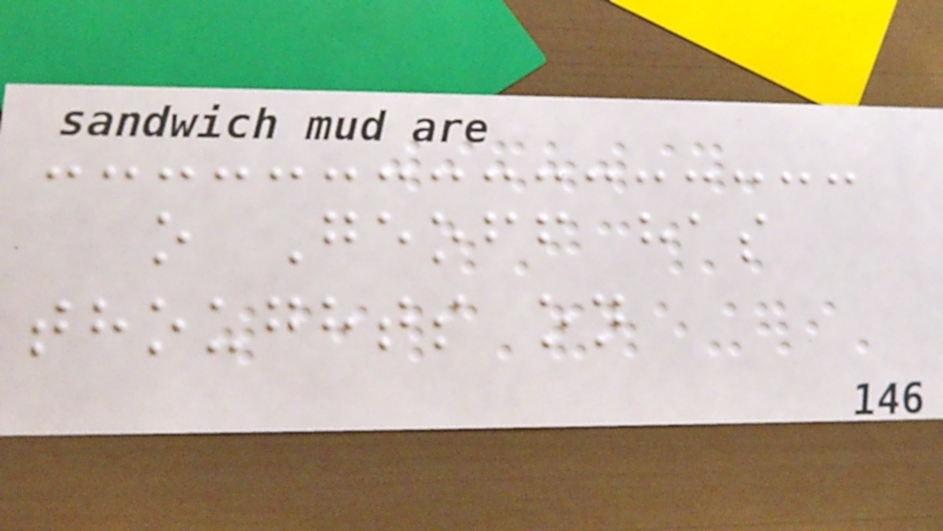o Geoff has
thoughts on
